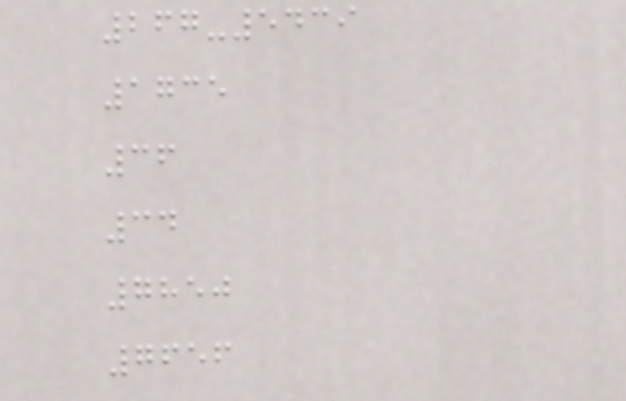267-5439
1735
36
34
7850
7656
